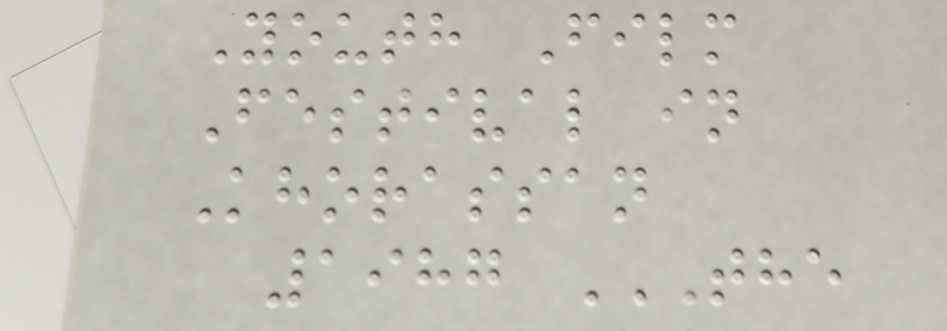Youth Film
Festival in
Khorassan
1987 THE
